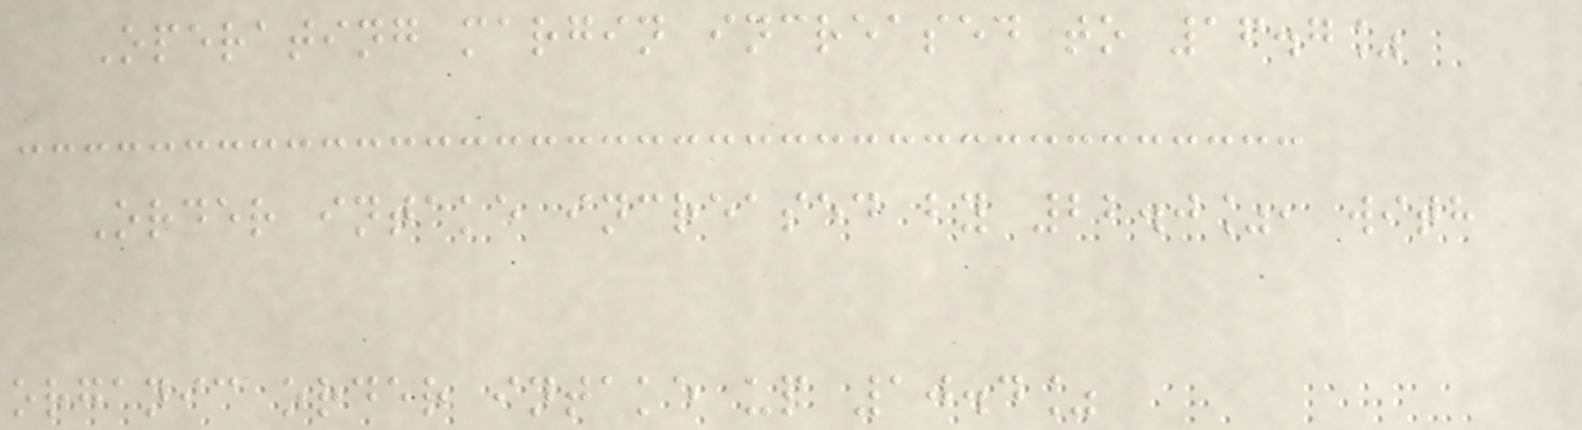Operating margin increased to 16.7%
Order intake increased by 22.0%, with
organic order intake up 10.4%
